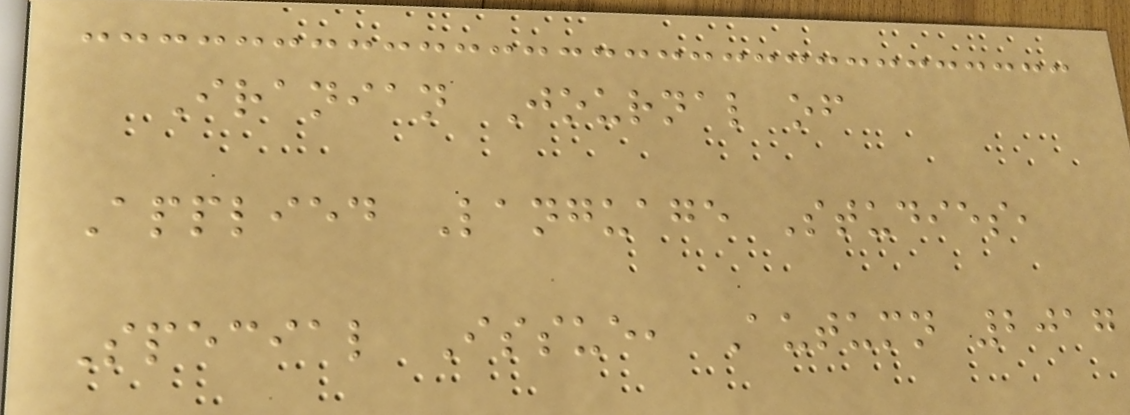Iranian Journal of
Applied Language Studies,
Special Issue, Autumn 2017
